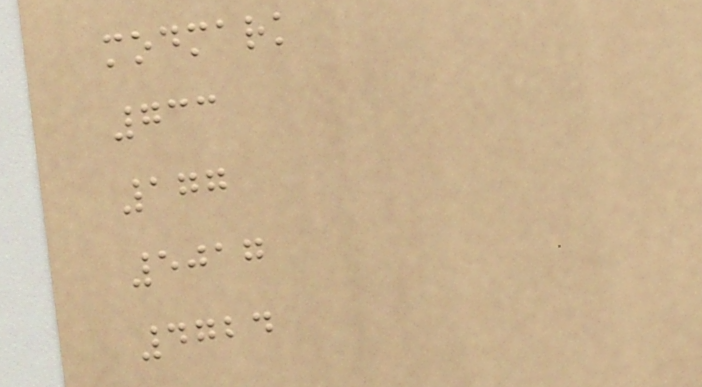modmark
733
177
5017
4724
